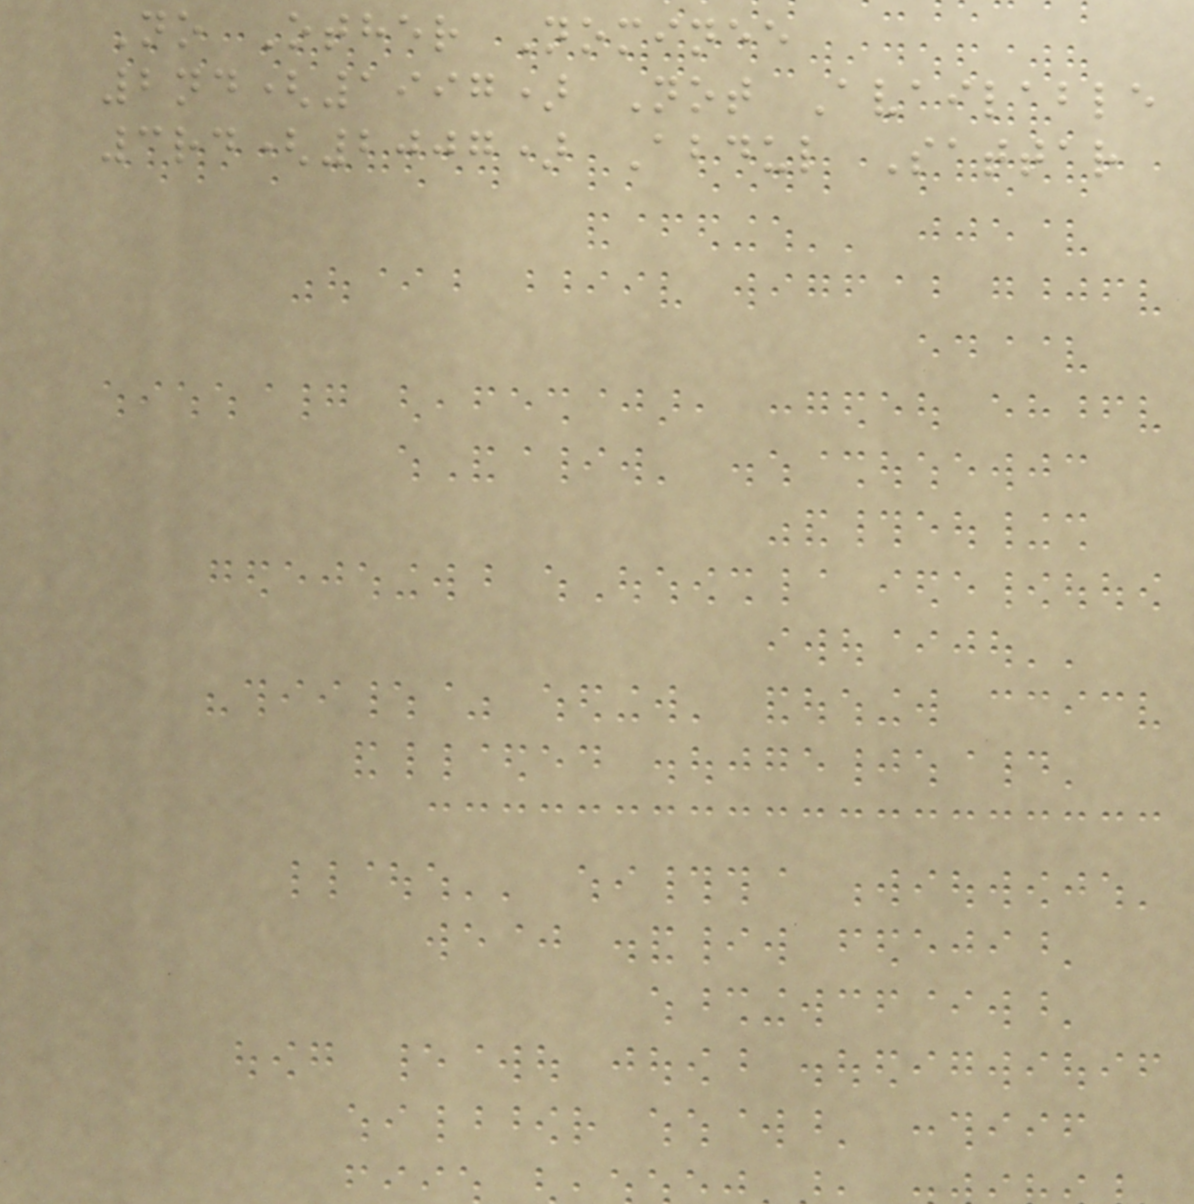No Other Nominee
2nd(1997) Not Available
3rd(2007) Abdul Sattar
